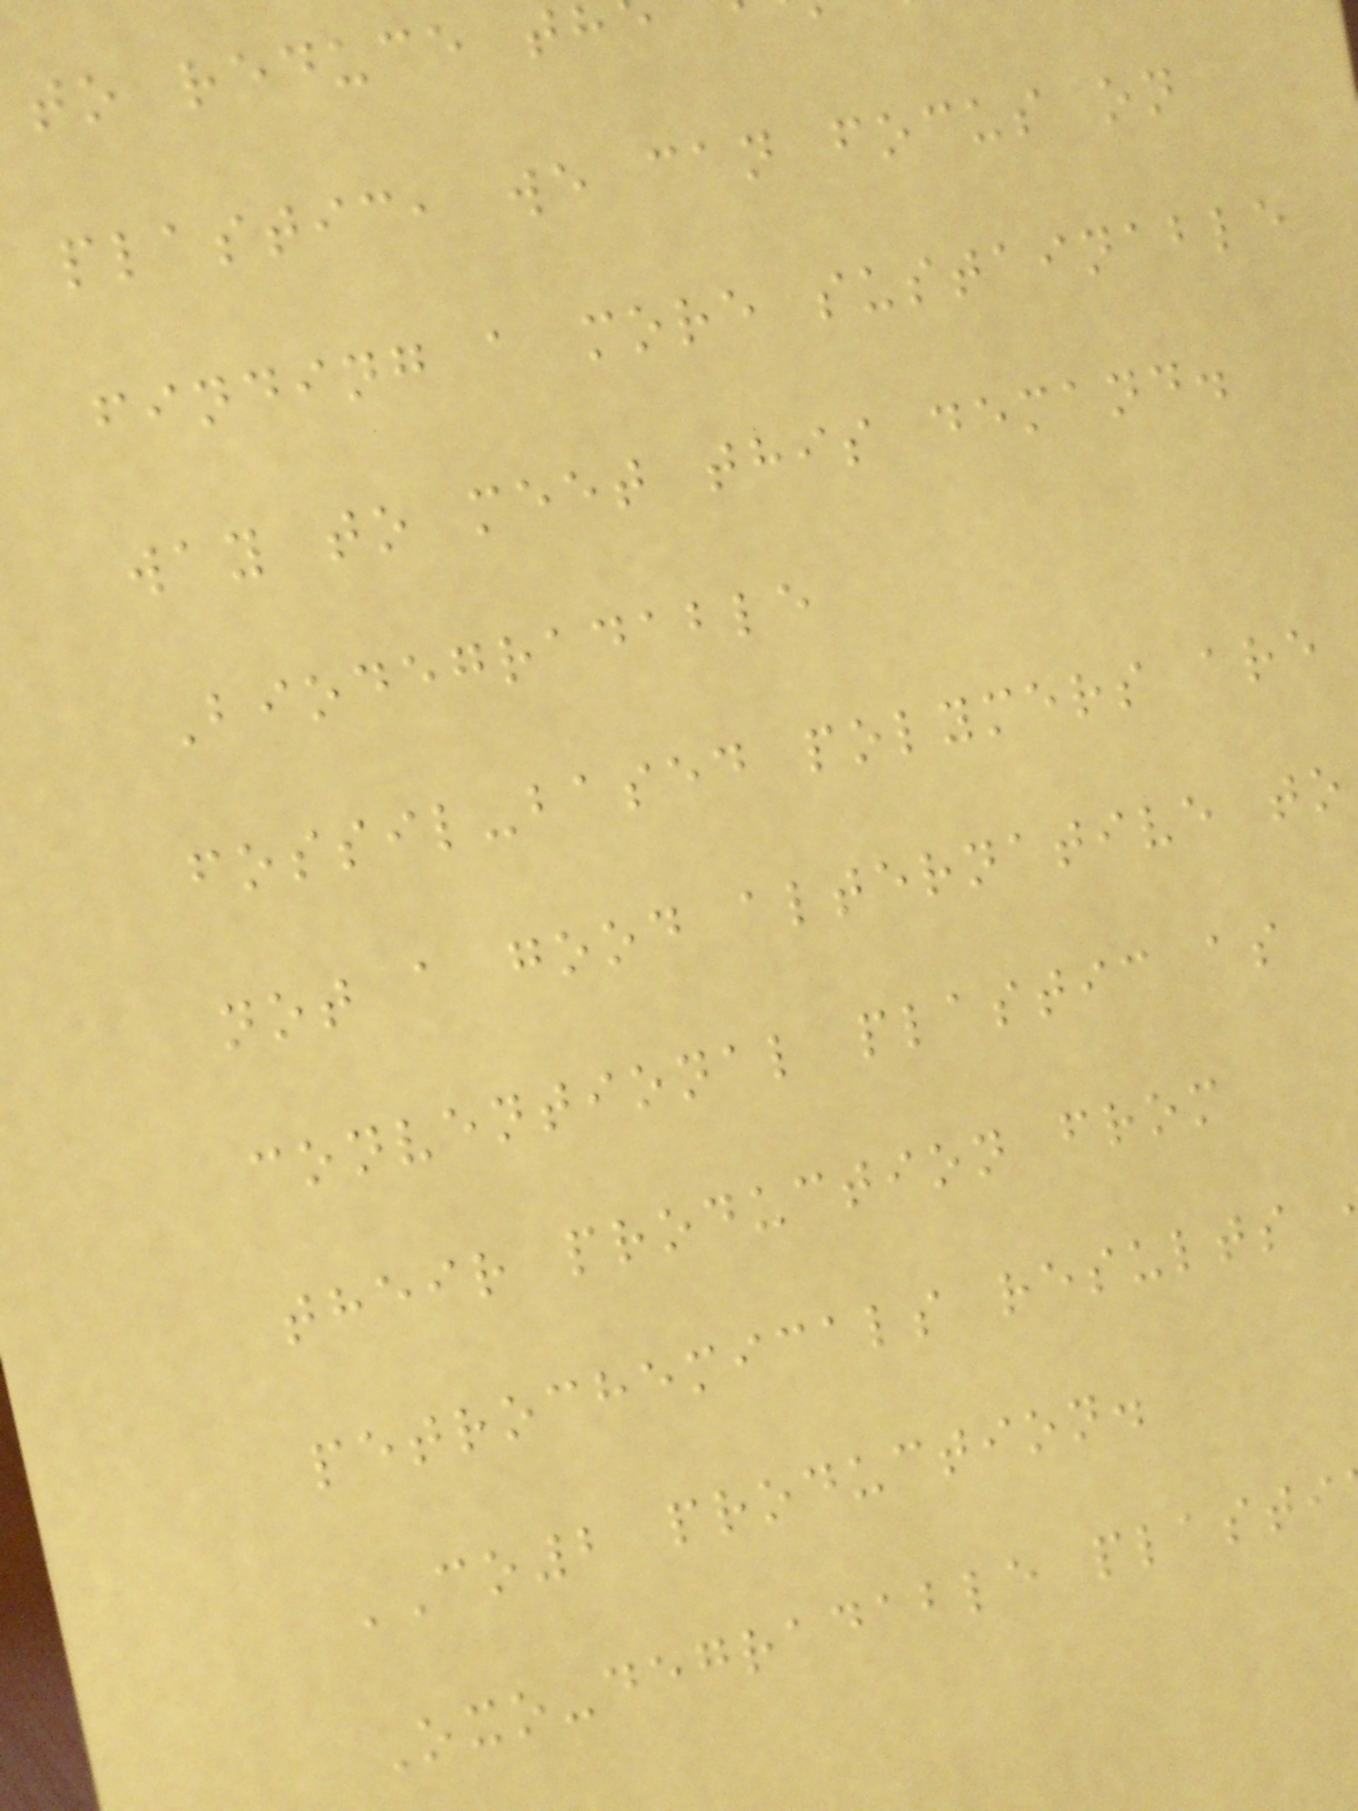to reduce th
plastic, we can focus on
finding a more sustainable
way to meet this demand.
Biodegradable
fossil-based polymers are
not a good alternative to
conventional plastic as
their production from
petrochemicals results
CO2 production.
Oxo-degradable plasti
